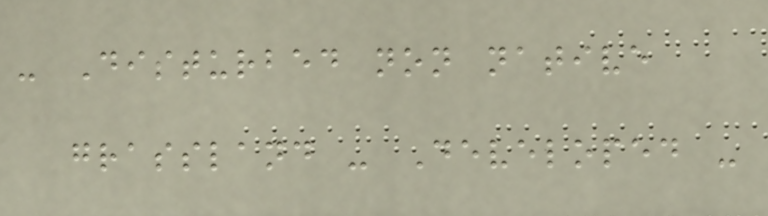- Disturbed non native
grassland - Developed -
